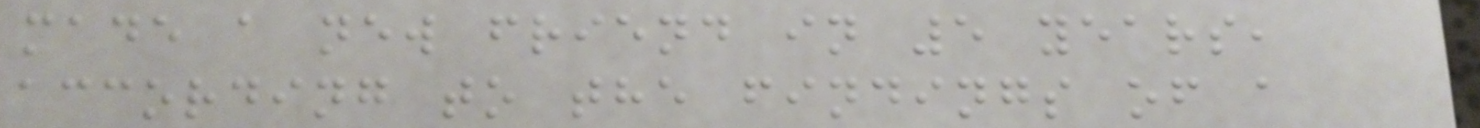made a new friend in 5 years,
according to the findings of a
